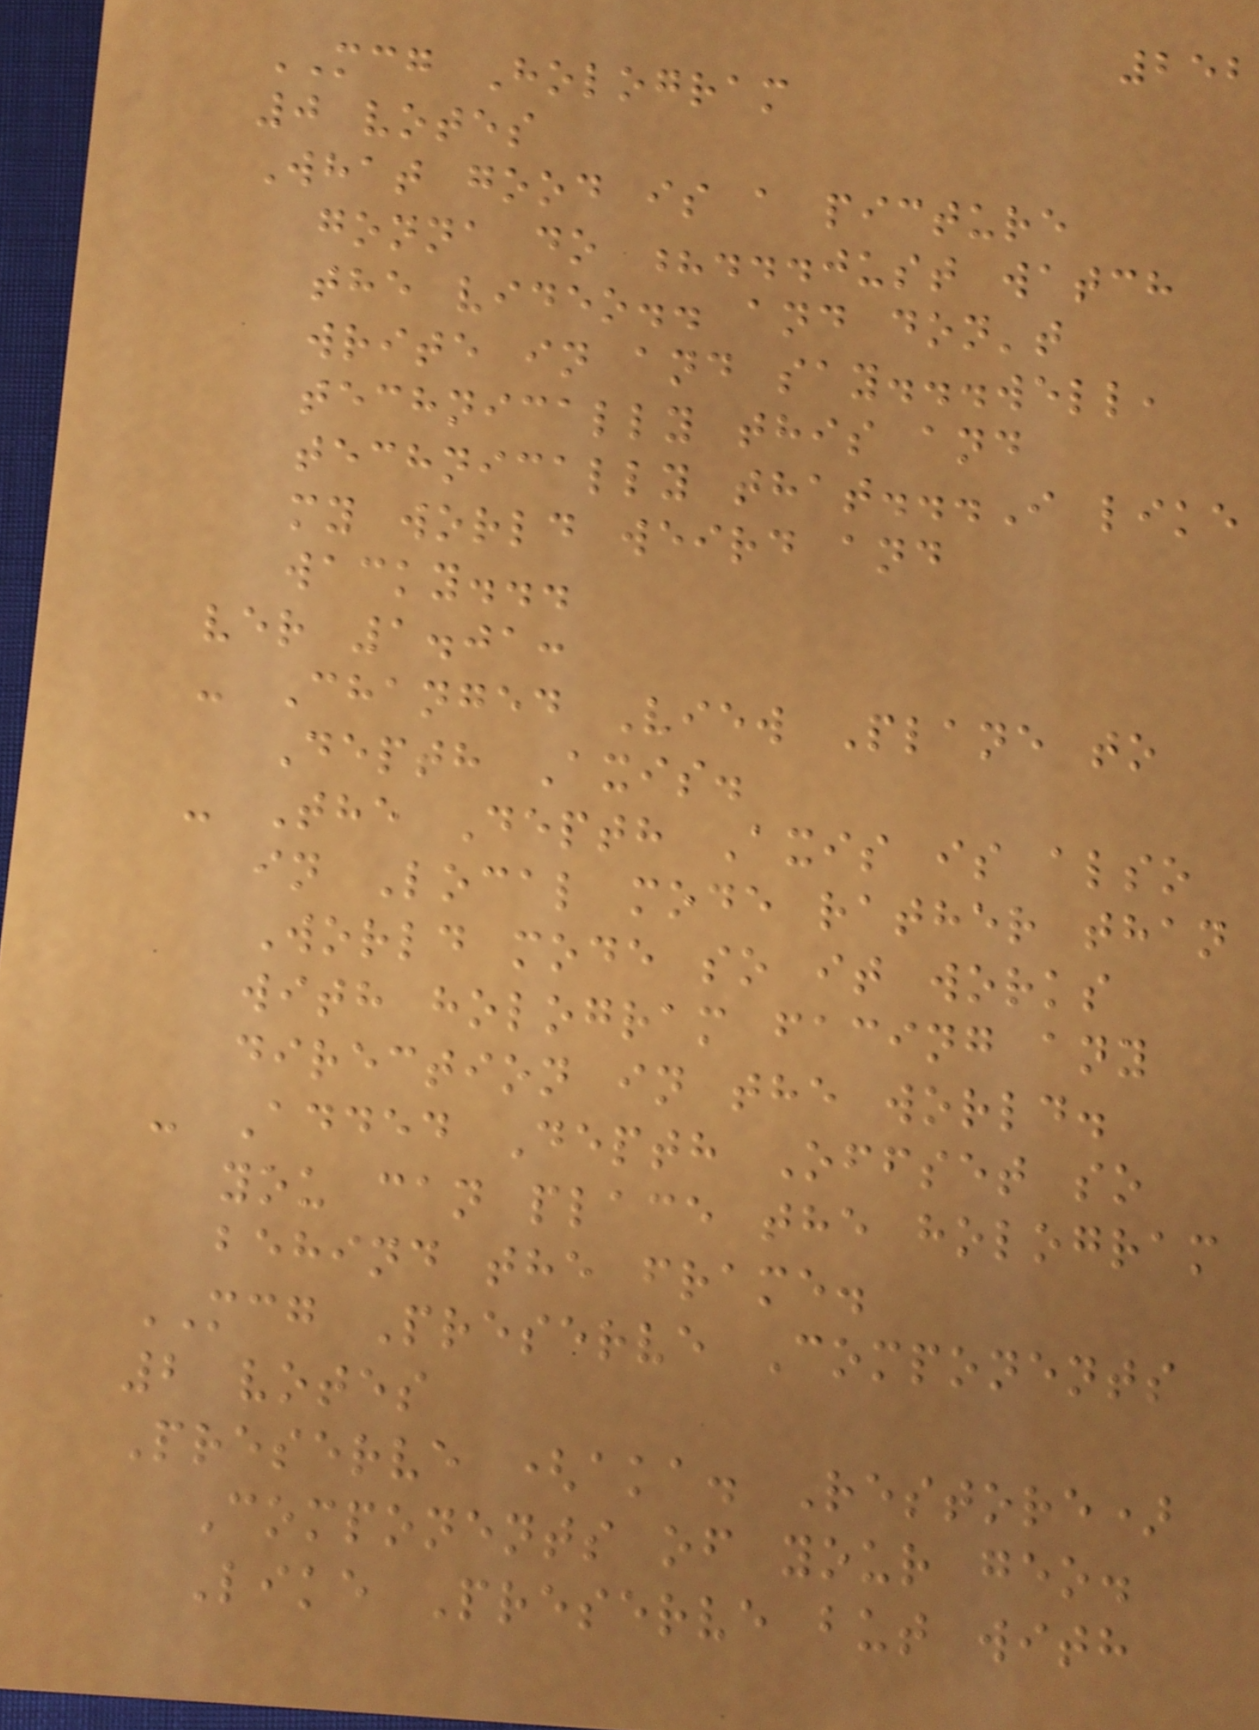252
MCG Hologram
0 votes
What good is a picture
gonna do ?...just watch
the video.. and don't
write in and say...well,
technically this and
technically that...I like
my world weird and
wacky...
ver 1.01:
- Changed View Plane to
Depth Axis.
- The Depth Axis is also
in Local mode rather than
World mode so it works
with hologram facing any
direction in the world.
- Added Depth Offset so
you can place the hologram
behind the frame.
MCG Preserve Components
2 votes
Preserve (aka. Restore)
Components of your geo.
Like Preserve but with
